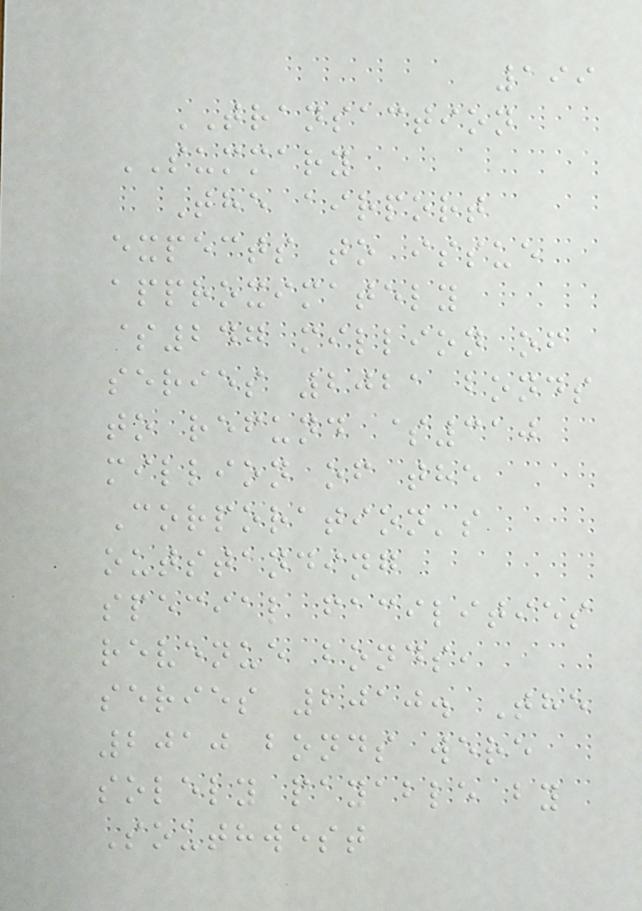199
TRANSACTION
SUMMARY
The airport
expects to issue
approximately
$247 million of
series 2021 bonds
to refund $310
million of the
Corporation's
outstanding
special facilities
revenue bonds,
series 2010. The
2010 bonds were
solely payable by
Southwest
